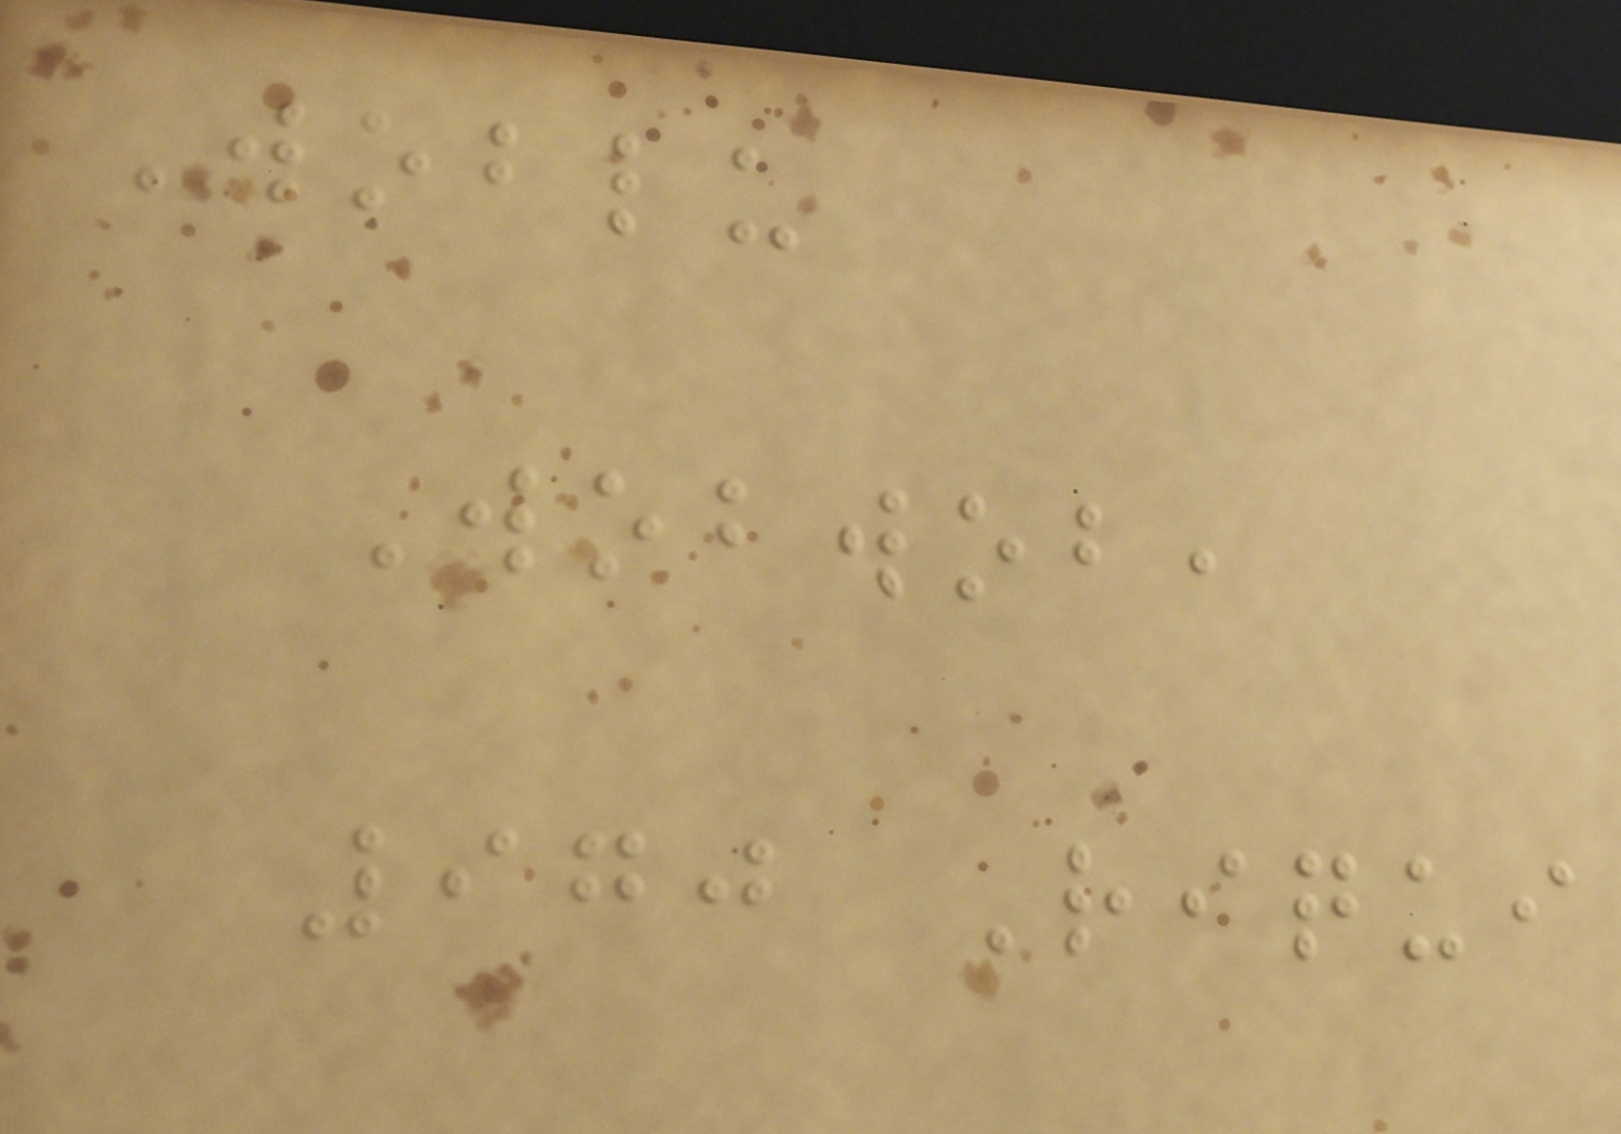Woblu
Wobwob,
970 Riqui
